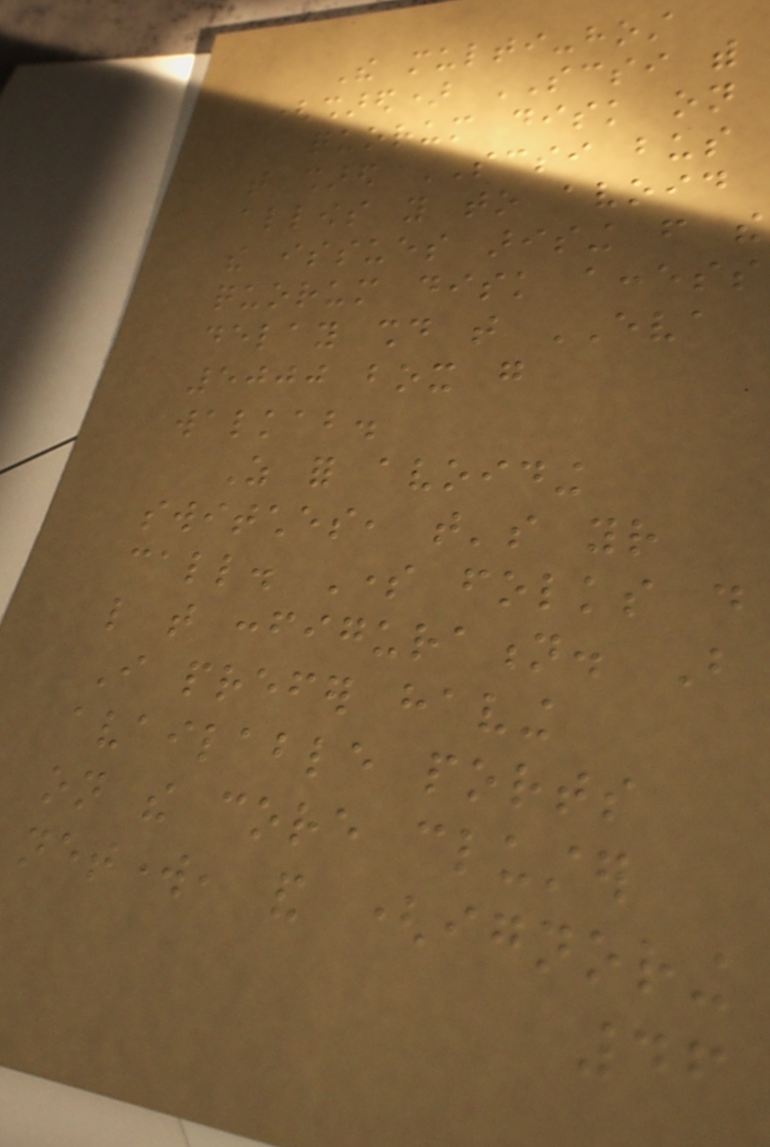The multi-host
(shared) SCSI with
a quorum disk on
that shared SCSI bus
allows you to avoid
the issues arising from the
quorum disk access
delay should that EVA
5000 box go
walkabout.
As for avoiding
switches, that's your
call. Some folks do
like that configuration. But
I prefer having
available ports
on the core cluster
network, and (ignoring
46
